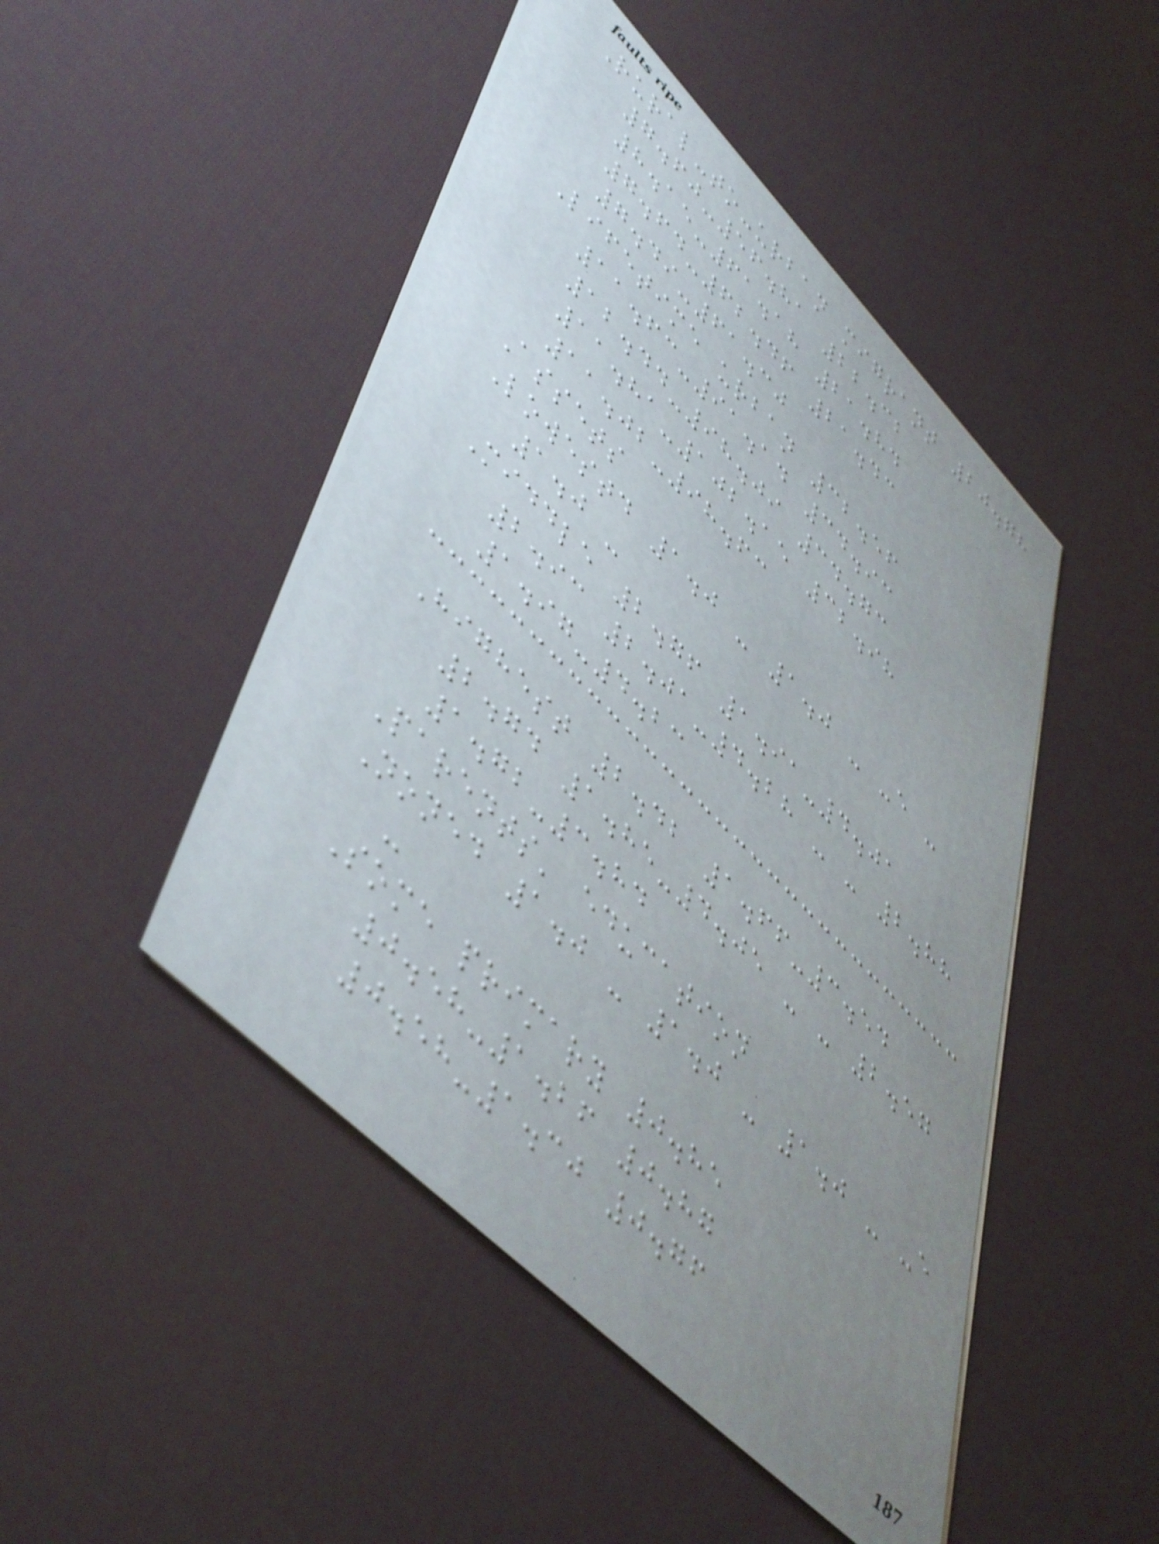Rural-to-urban migrant 20.78
7.60-56.81 22.32
8.15-61.18 21.84
7.64-62.46 21.43
7.49-61.30
Lifetime urban 32.56
11.63-91.14 34.93
12.44-98.09 34.73
11.81-102.15 32.98
11.02-98.63
Assets
Lowestd 1.0 - 1.0 - -e -
1.0 -
Middle 2.76 1.91-4.01
2.93 2.01-4.28 - - 2.88
1.97-4.23
Highest 2.42 1.66-3.54
2.74 1.85-4.05 - - 2.57
1.72-3.84
Parents' education
Noned 1.0 - 1.0 - 1.0 - -e
-
Some primary 0.85
0.58-1.26 0.87
0.58-1.30 0.76
